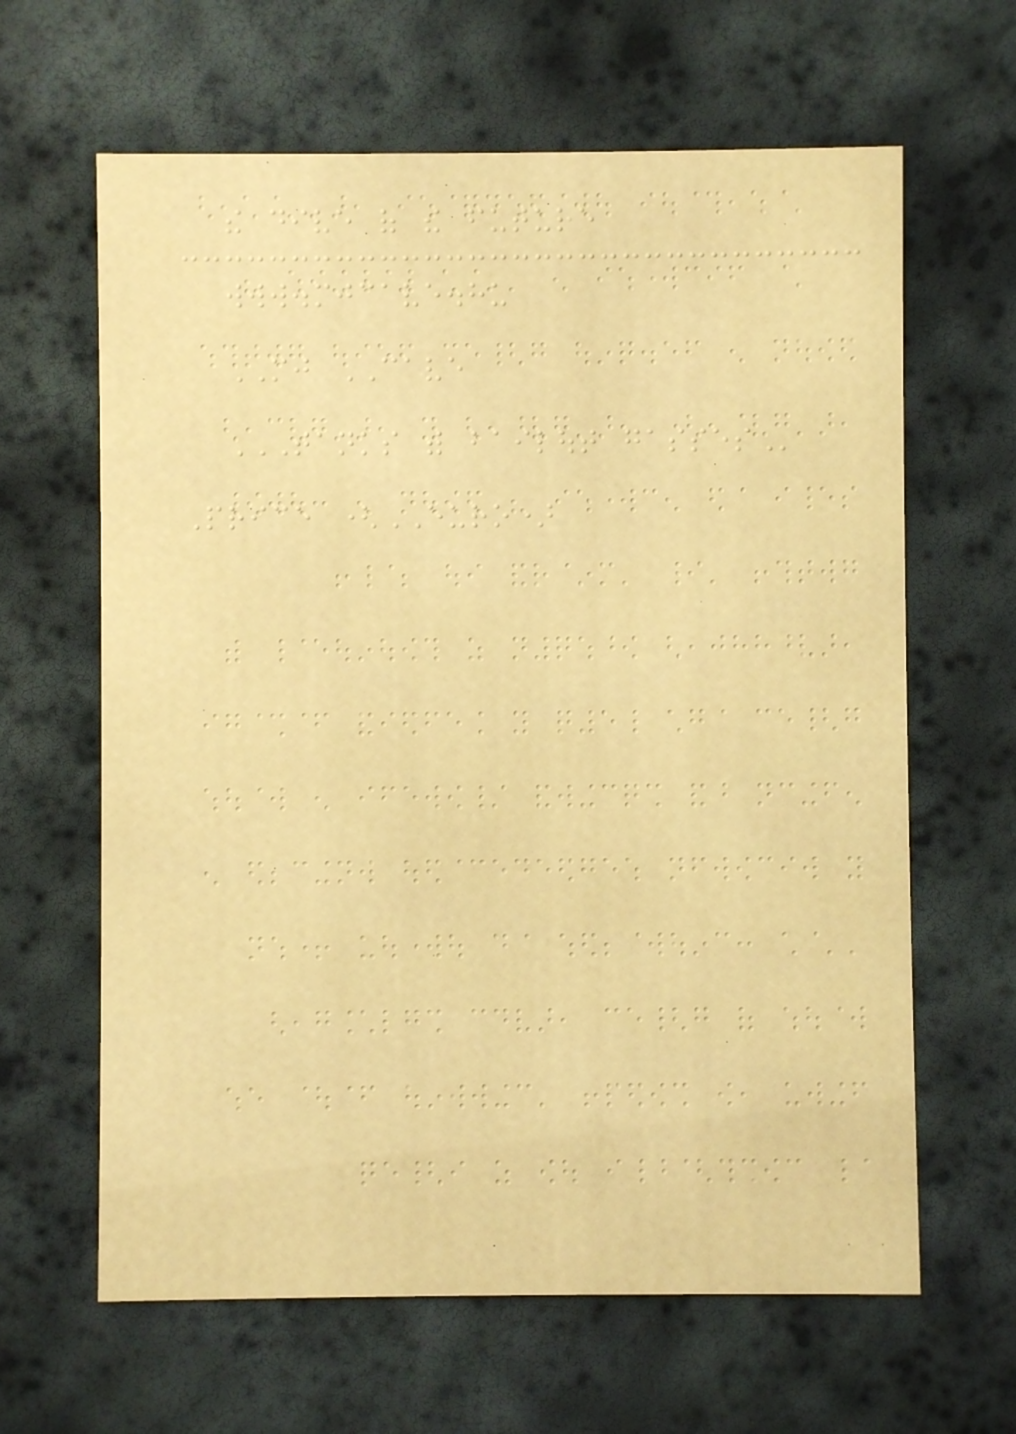the dive of the future
www.mjcave.hu
MJ CAVE
TANKS WITH BAILOUT GASSES
Price (EURO)
